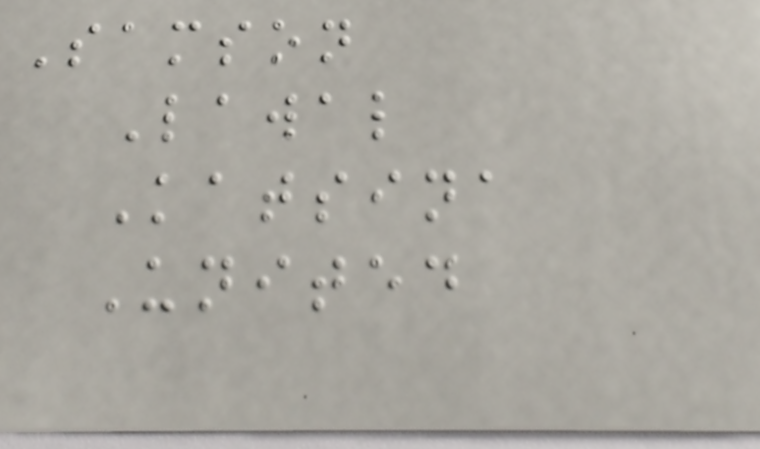Samson
Lawal
Katsina
United
